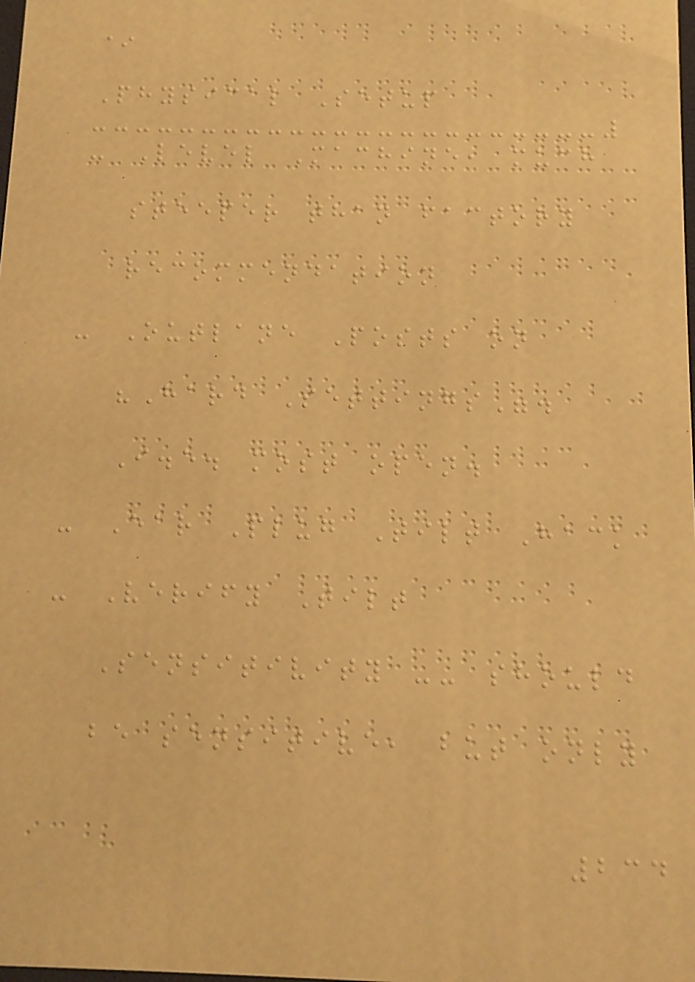*
Physical Setup
- Level Machine, much
steeper than factory
recommendation
- Outlane Posts on
"Hard Settings".
I.e. most open.
- Ear Plug Tilt Hack
- Verify Tilt
Sensitivity -- should
be sensitive, but only
234
